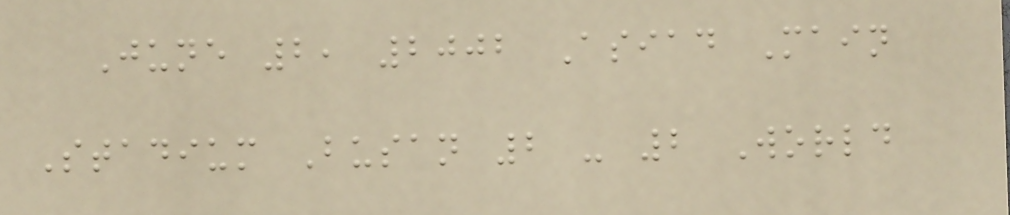June 2, 2002 Asiad Main
Stadium Busan 2 - 2 World
